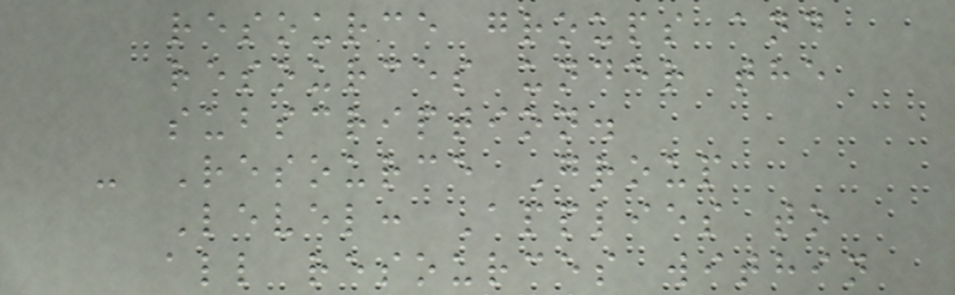resource groups and
resources under the
subscription.
- Resource Group
Level: Applies to
all resources within
